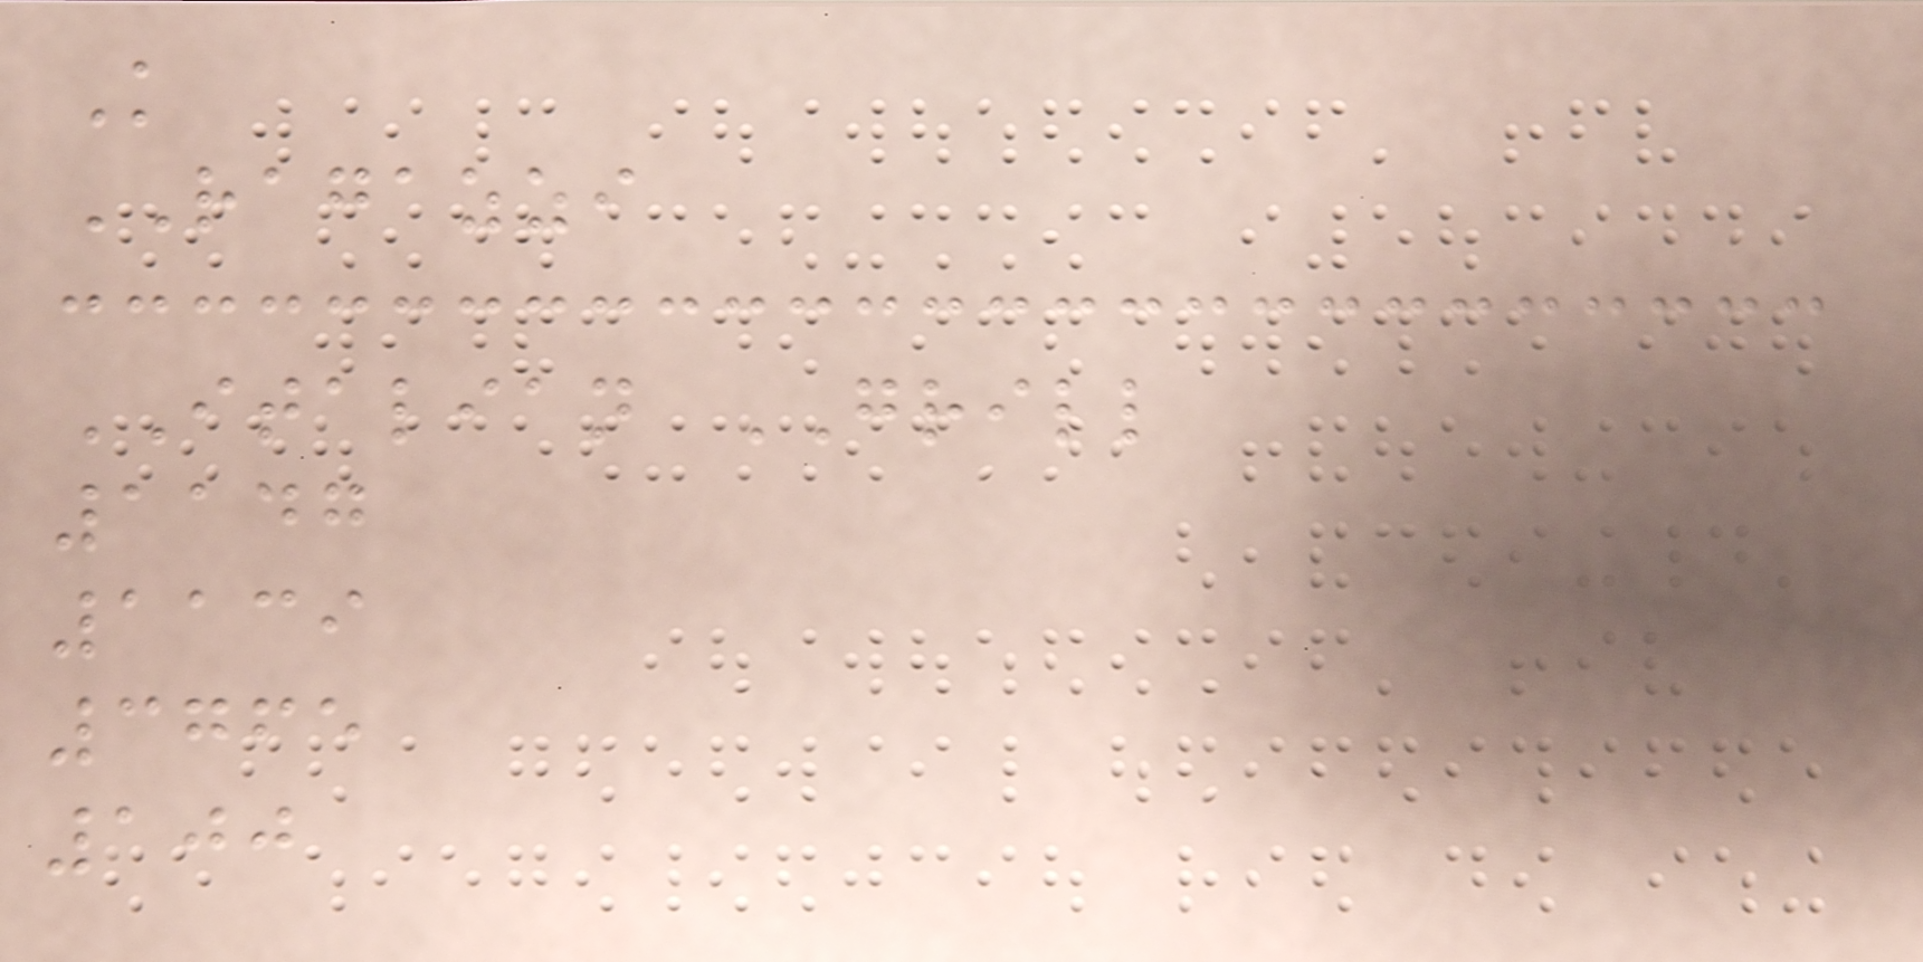K
RAGAZZI
ITALIAN GRILL
1147
1139
3765
100
